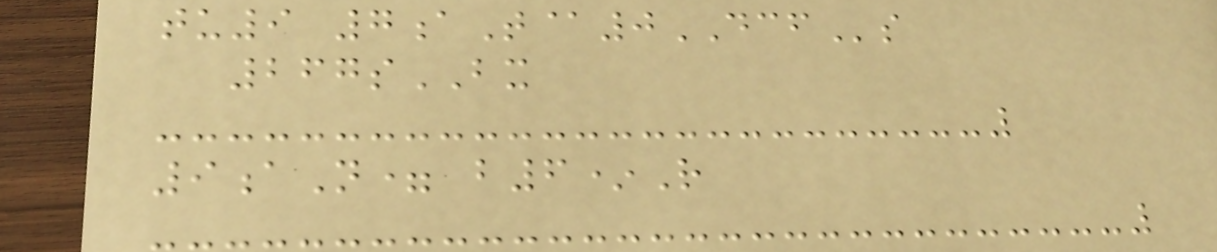tu9 7aT@0DCFs
267sBX
9aN= b6*R
